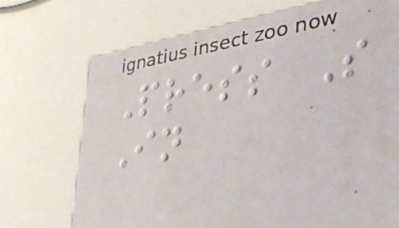Press S
In
